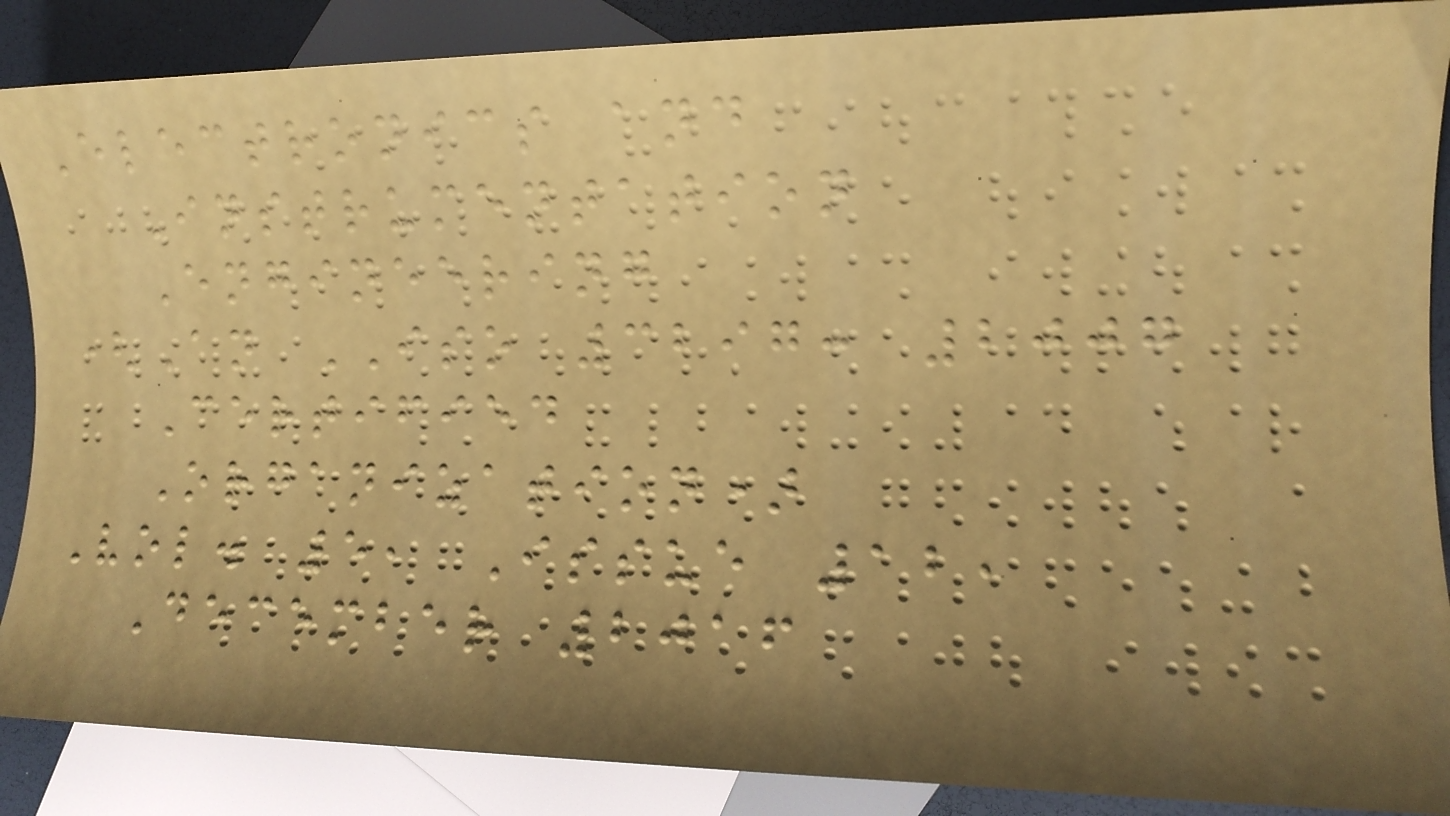Electronics and
Instrumentation
Engineering
(An ISO 3297: 2007
Certified
Organization)
Vol. 5, Issue 12,
December 2016
